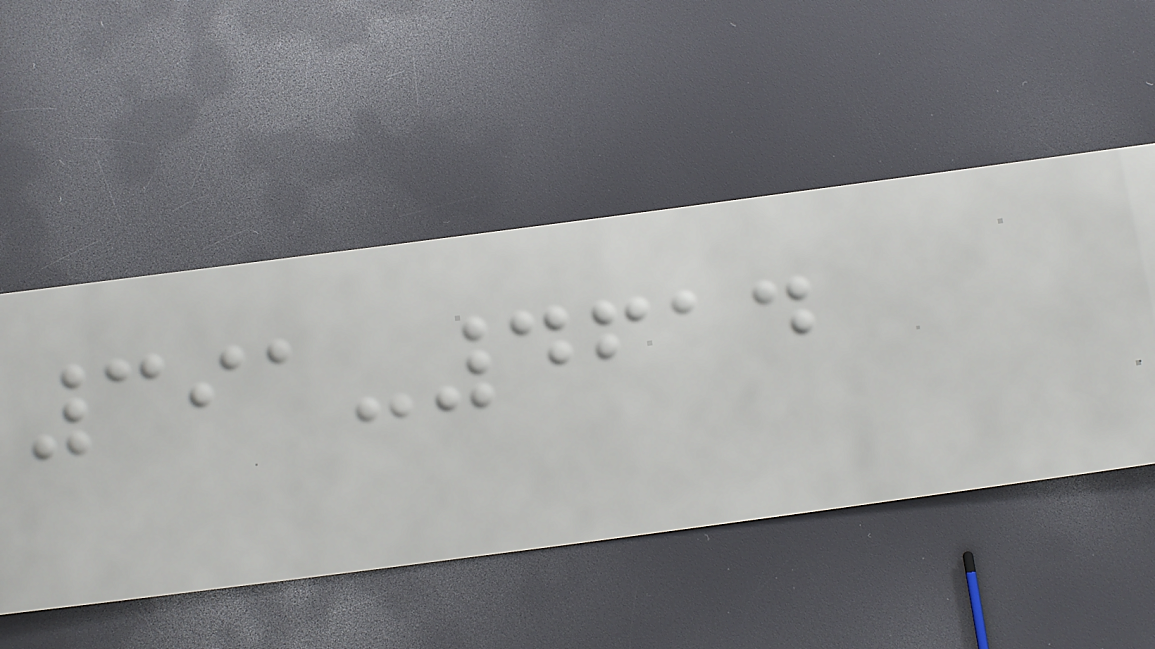391-4614
